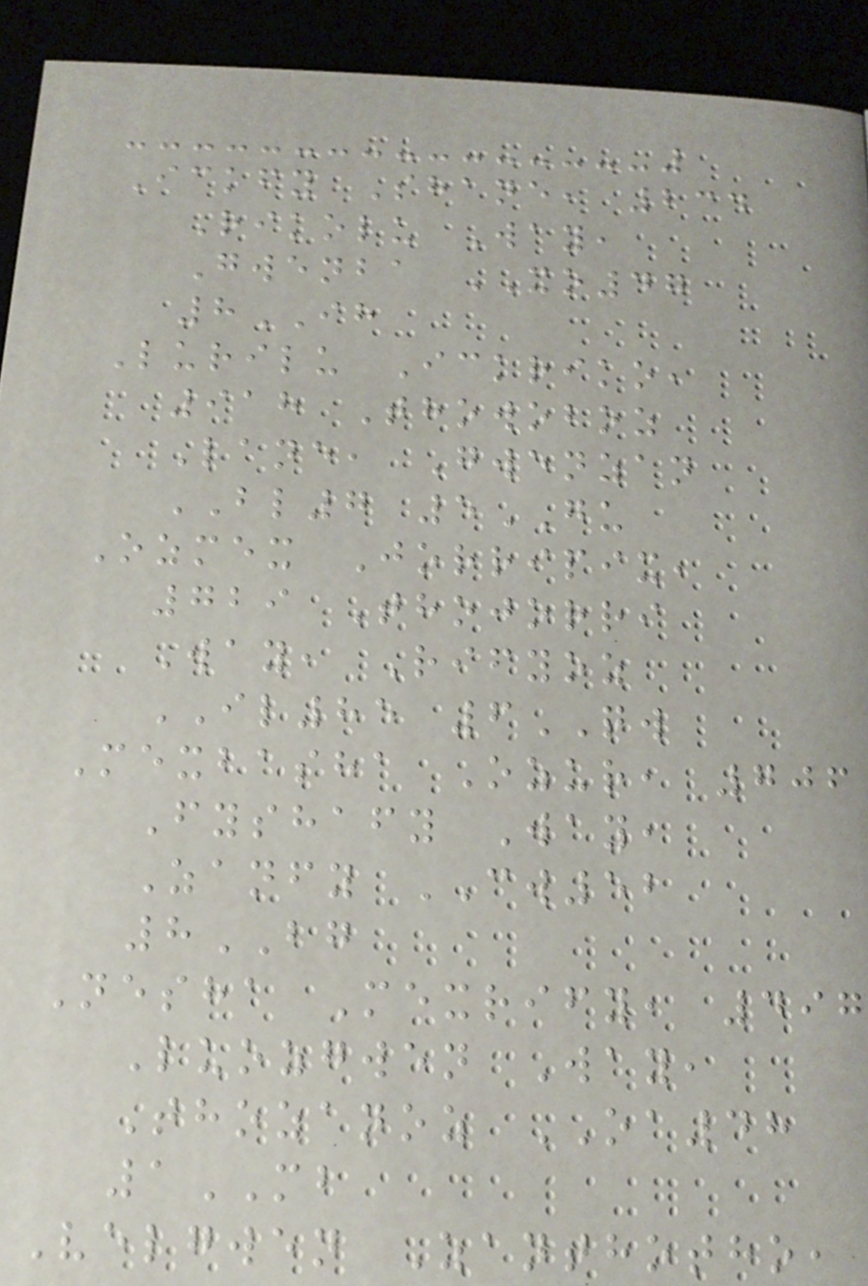Ickfy Shane, 234
Rikolu Way,
Gwenba XO47
8IH
Lurilu Ickriko,
918 Thowoboz
Lane, Gwenzan
BL7 5GU
Ozmex Jorripix,
729 Thojorri
Way, Rifyoz
IL85 6QW
Mexbasha Ozur, 706
Fyshafy Way,
Zanfy CW52
8BG
Nesha Mexrify, 497
Luozgwen Way,
Thozanoz OA48
1MB
Velgwen Zanthotho,
